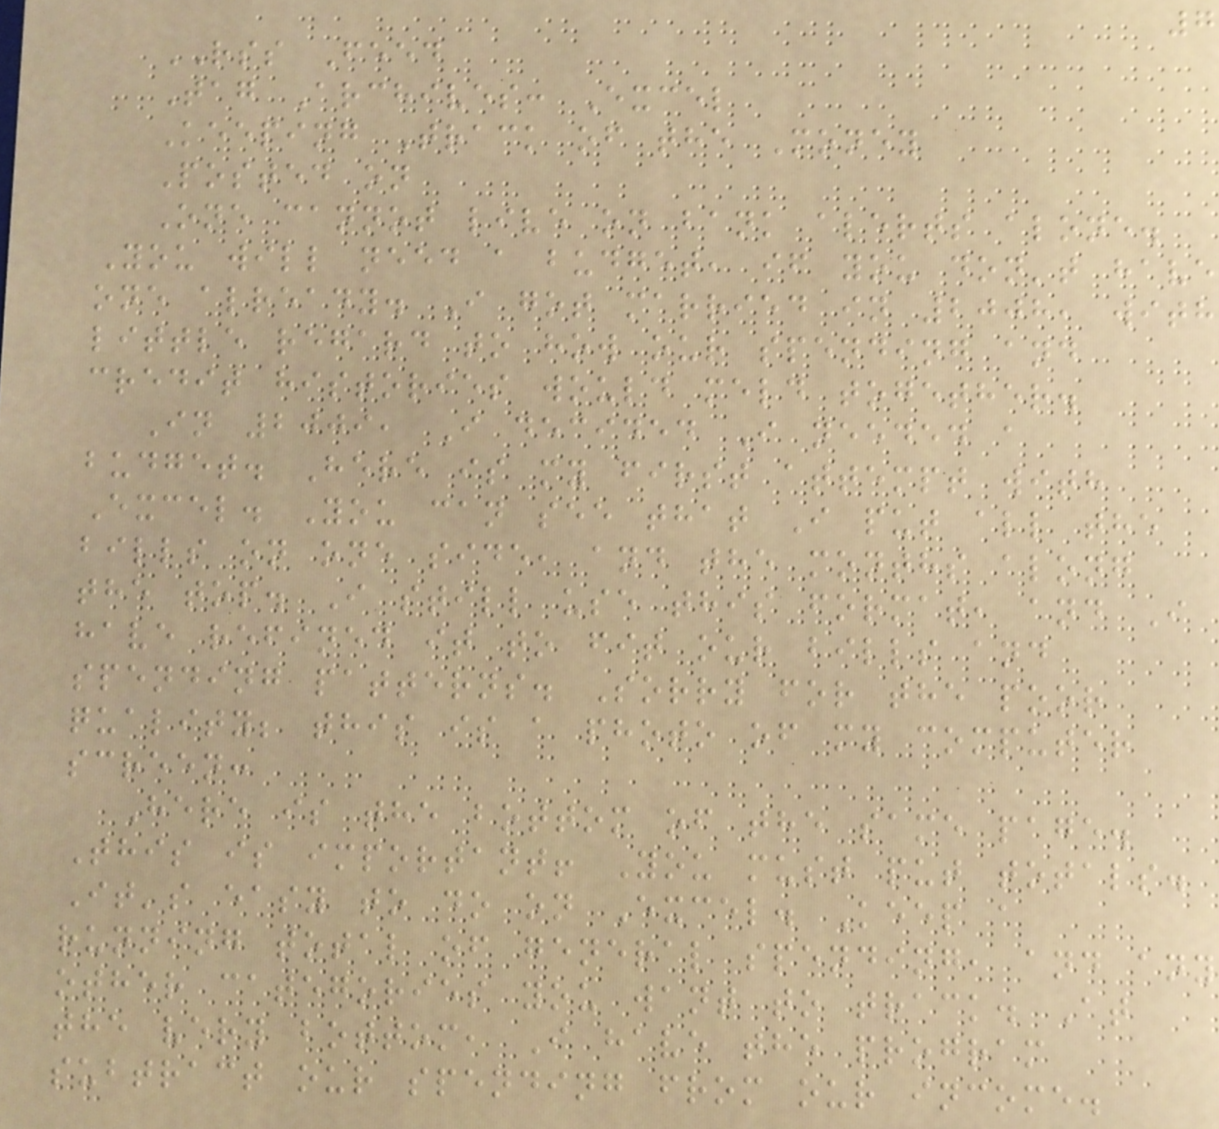7
RSS Feed
Tag Archives: Excel
Keeping Track of the Money
Posted on
One cannot live on bank alerts alone.
You will need a budget, if you don't have
one already. I got married in 2008, with
little regard to how our spending and
credit histories would meld together.
In 2009, I decided I needed a
budget. Here is my first attempt with
Excel. You can see that I put all the
bills on one side, and the months along
the top. I still use this format, and I
have refined it to fit our bills and
spending patterns. Sorry for the poor
quality; this is a photo of my computer
screen:
Here is the bottom of the same page.
This is important! You must put totals.
It's easy to do on Excel. Keep a
running total of general spending, and any
other categories you want to track. At
the very bottom, I have the program
subtract our spending from our income.
